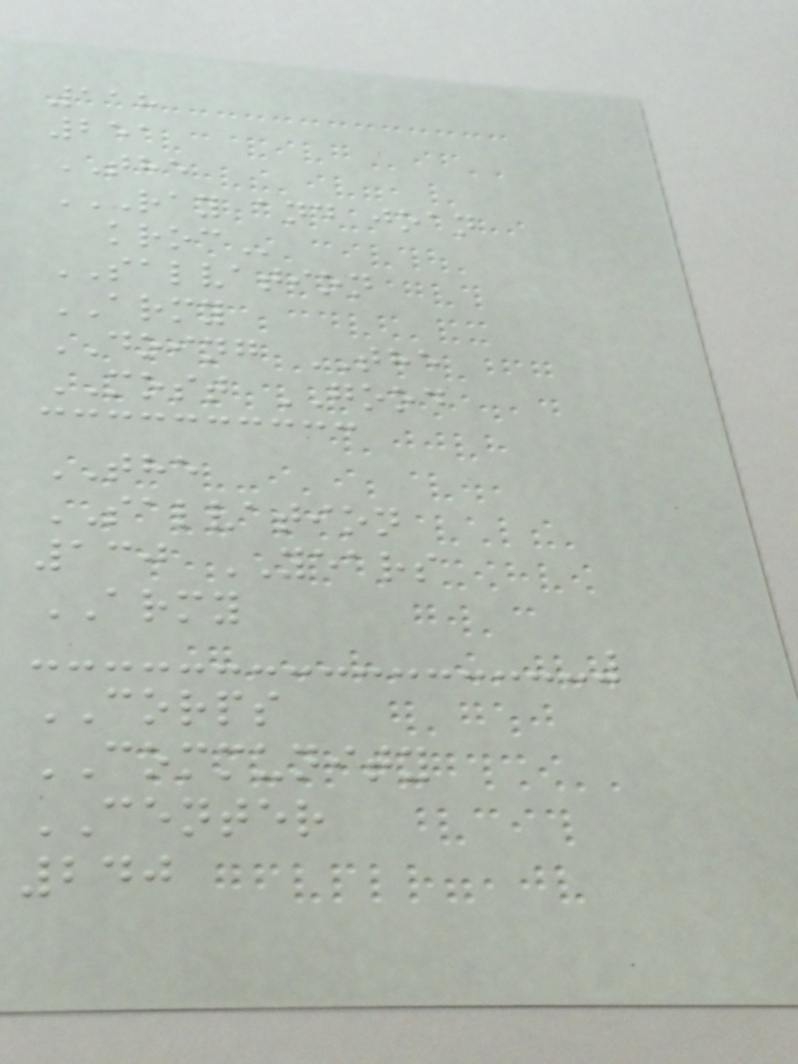118
251
THE
RAY AND JOAN
KROC
SALVATION
ARMY
DOING THE
MOST GOOD
THE
SALVATION
130 YEARS
ARMY
CORPS
COMMUNITY
CENTER
240
